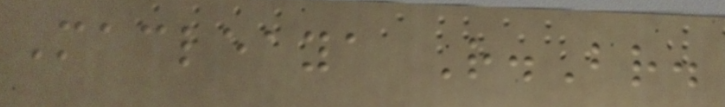Macleaya R.Br.
